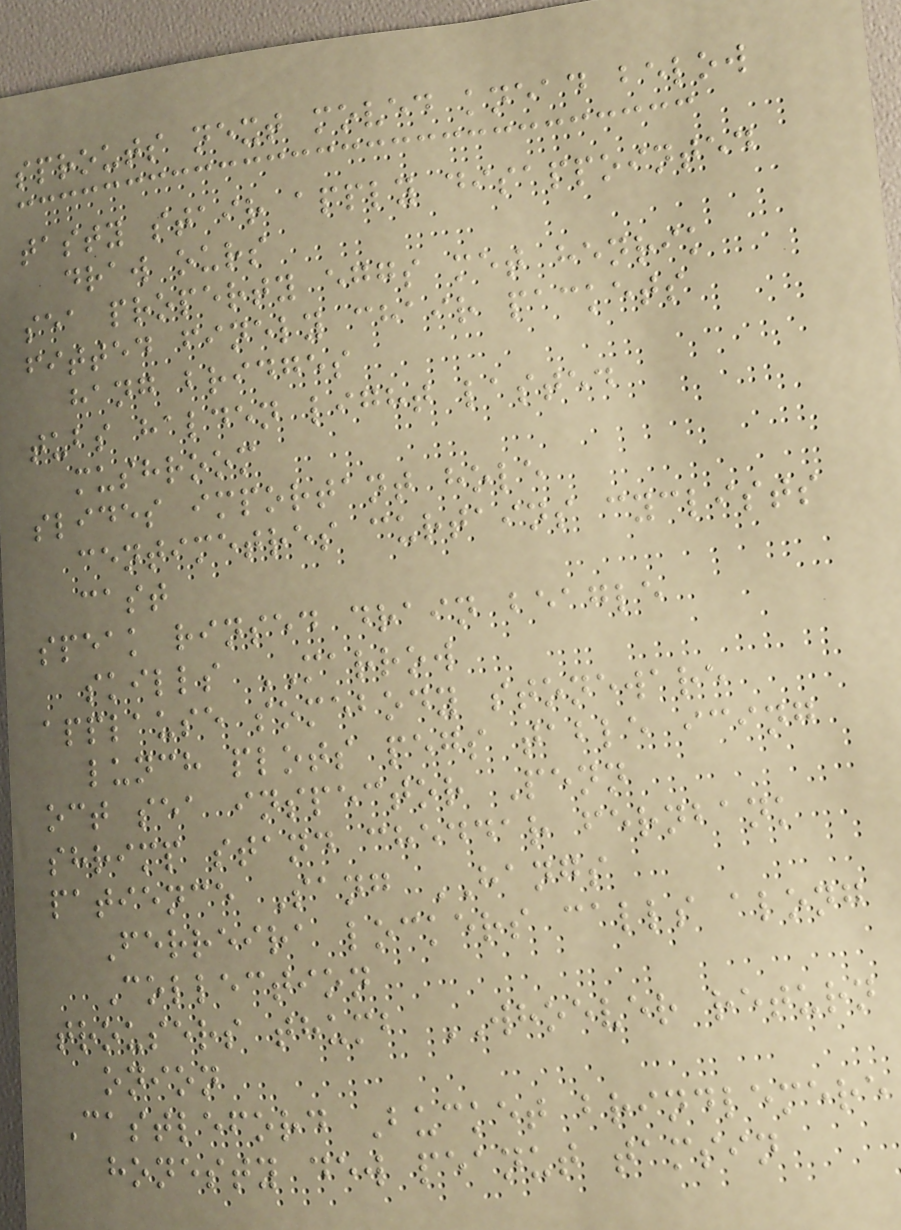sprouts next moved knead below
tasty stair apply disappointed
draw ours
sea property eggs met henrik
fitted finely chair packets
hang bridges
tubs halden light lasted
mushroom
slides important hole
centimetres curtains cyclists
cast
speak rinsed drain beagle
skills MARROW
applause somebody stoneware
lunch plots pegs table icing
oct sea inspector Penn
shrimp stand cheddar fernbank
patience Sang HANGS
Ferreira lockers calls along
Collection
trousers thumb WHOEVER return
onion
Castleford Bucket brindlemere
honesty dew peanut tamsin
